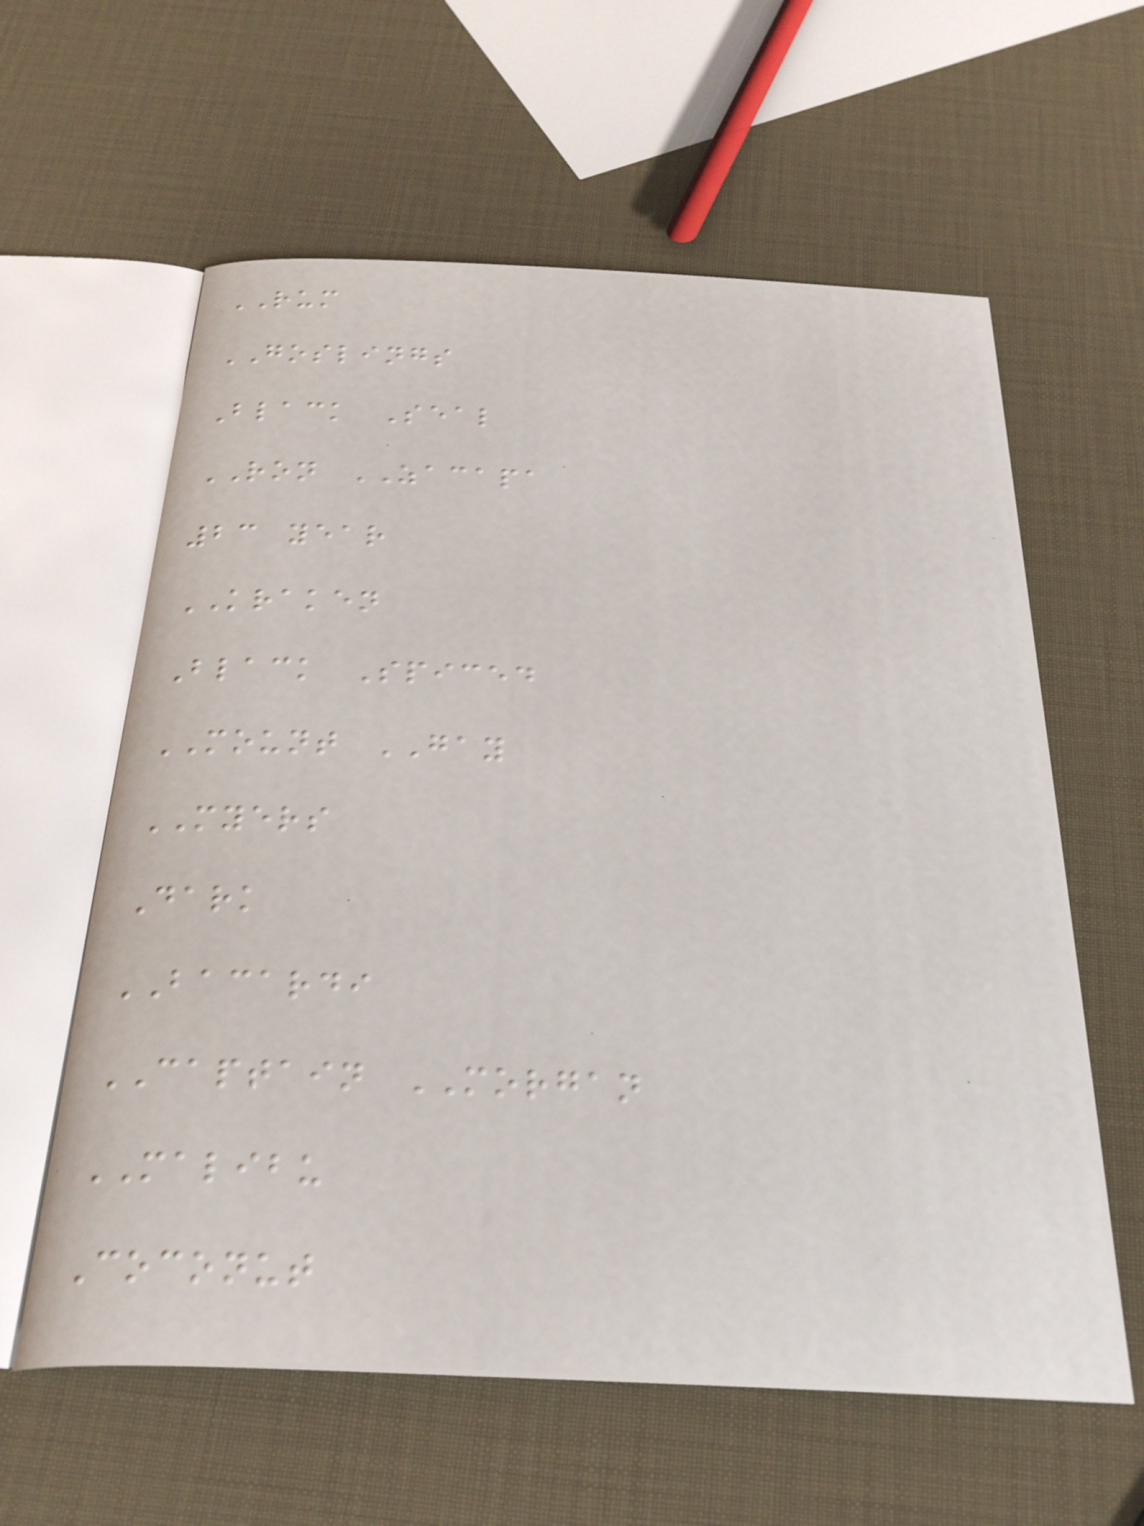RUM
GOSLINGS
Black Seal
RON ZACAPA
23 year
KRAKEN
Black Spiced
MOUNT GAY
MYERS
Dark
BACARDI
CAPTAIN MORGAN
MALIBU
Coconut
